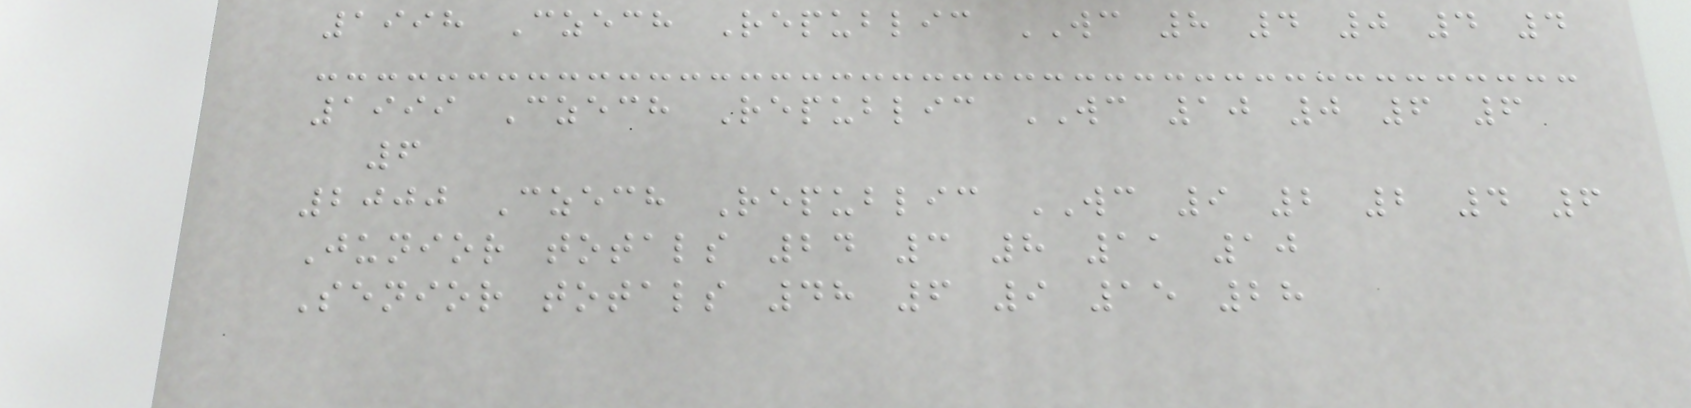1998 Czech Republic WC 8 4 0 4 4
1999 Czech Republic WC 10 0 6 6
6
2000 Czech Republic WC 9 2 2 4 6
Junior totals 24 3 8 11 10
Senior totals 48 6 9 15 28
